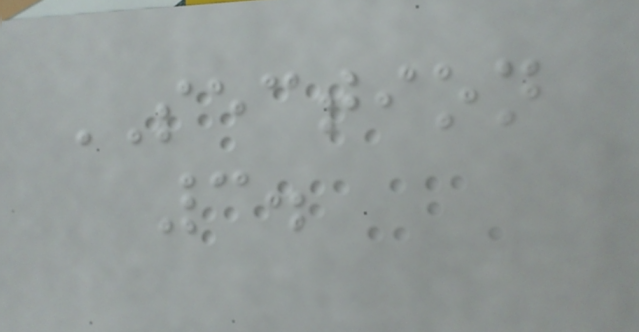SECTION
3.
